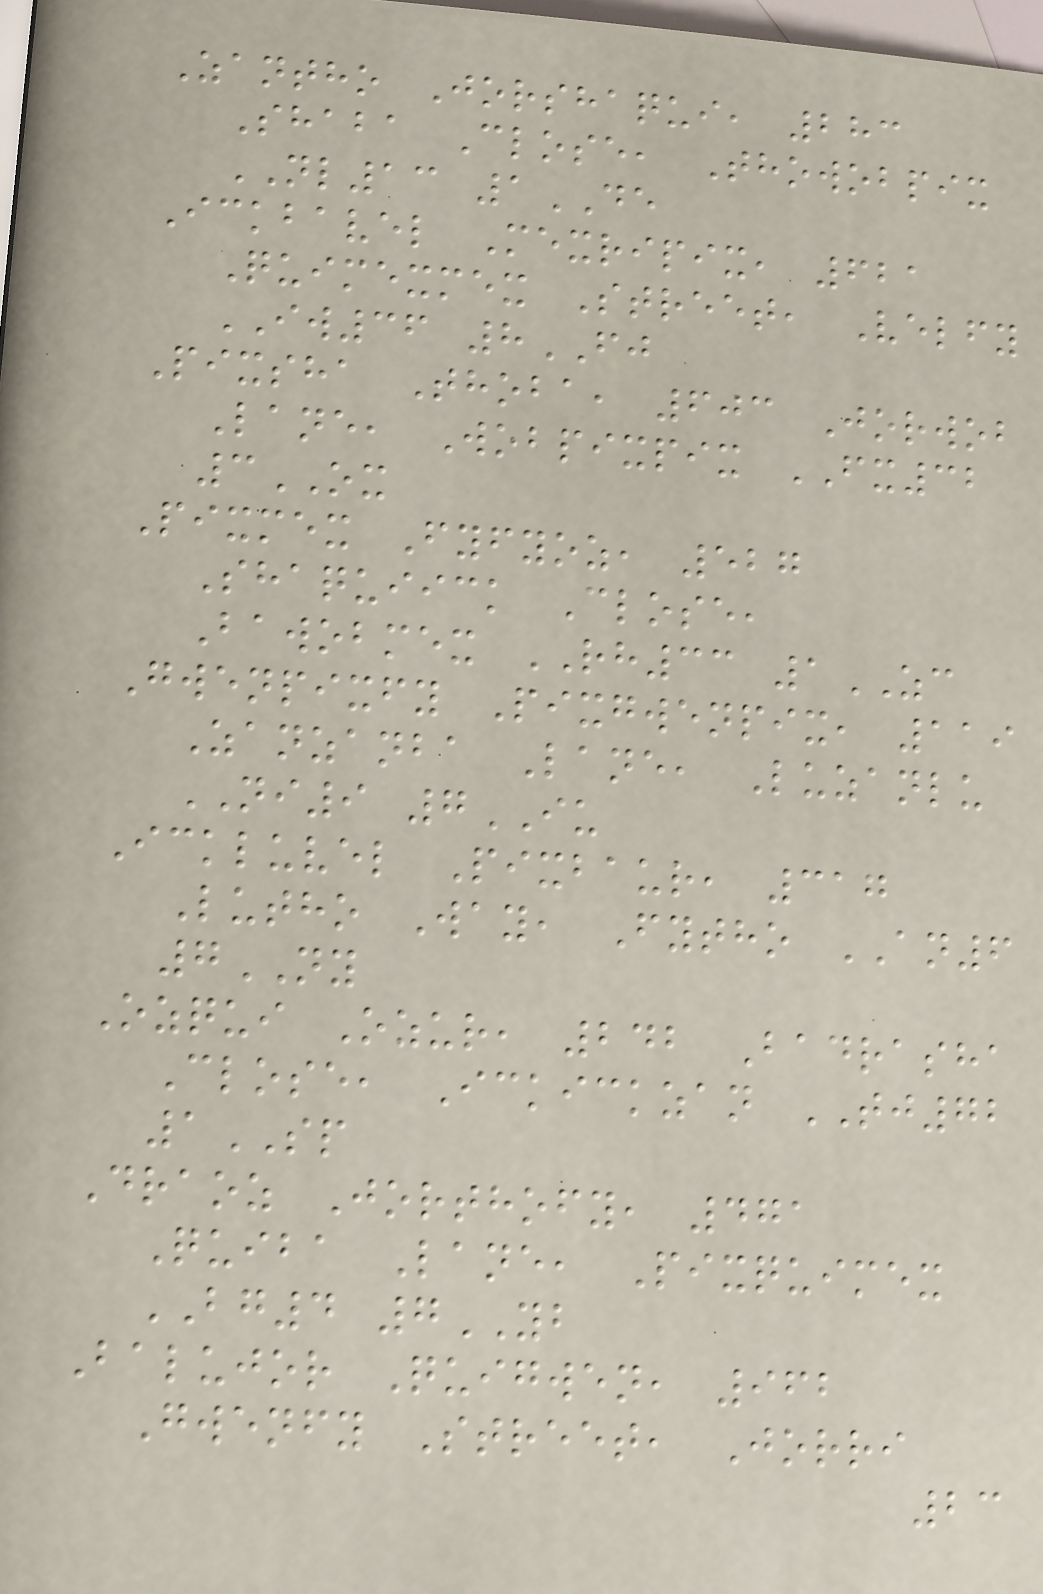Zantho Jorshaqui, 283
Shaba Close, Thowobpix
NL13 1DE
Ickbavel Mexripix, 621
Quimexmex Street, Velfy
IW36 8FJ
Pixsha Thoba, 603 Jorwob
Lane, Wobpixpix FX32
3OX
Pixmex Fyfyoz, 527
Shaquiick Close,
Bawobmex RH33 1ZC
Gwenpixfy Pixgwenpix, 119
Zanzanba Lane, Luzanlu
NI9 7IU
Ickluvel Pixbaur, 317
Lutho Way, Fytho AN6
7NY
Ozqui Ozur, 242 Badrasha
Close, Ickickzan TJ72
1SP
Draoz Jorthofy, 471
Quiba Lane, Pixquimex
BG4 7YB
Balujor Quigwen, 962
Gwenfy Street, Jorri
23
